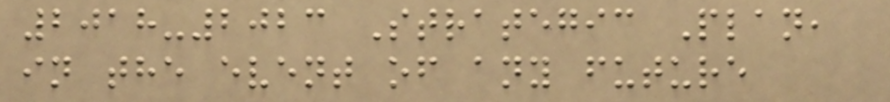2018-2023 Strategic Plan,
in the event of any future
